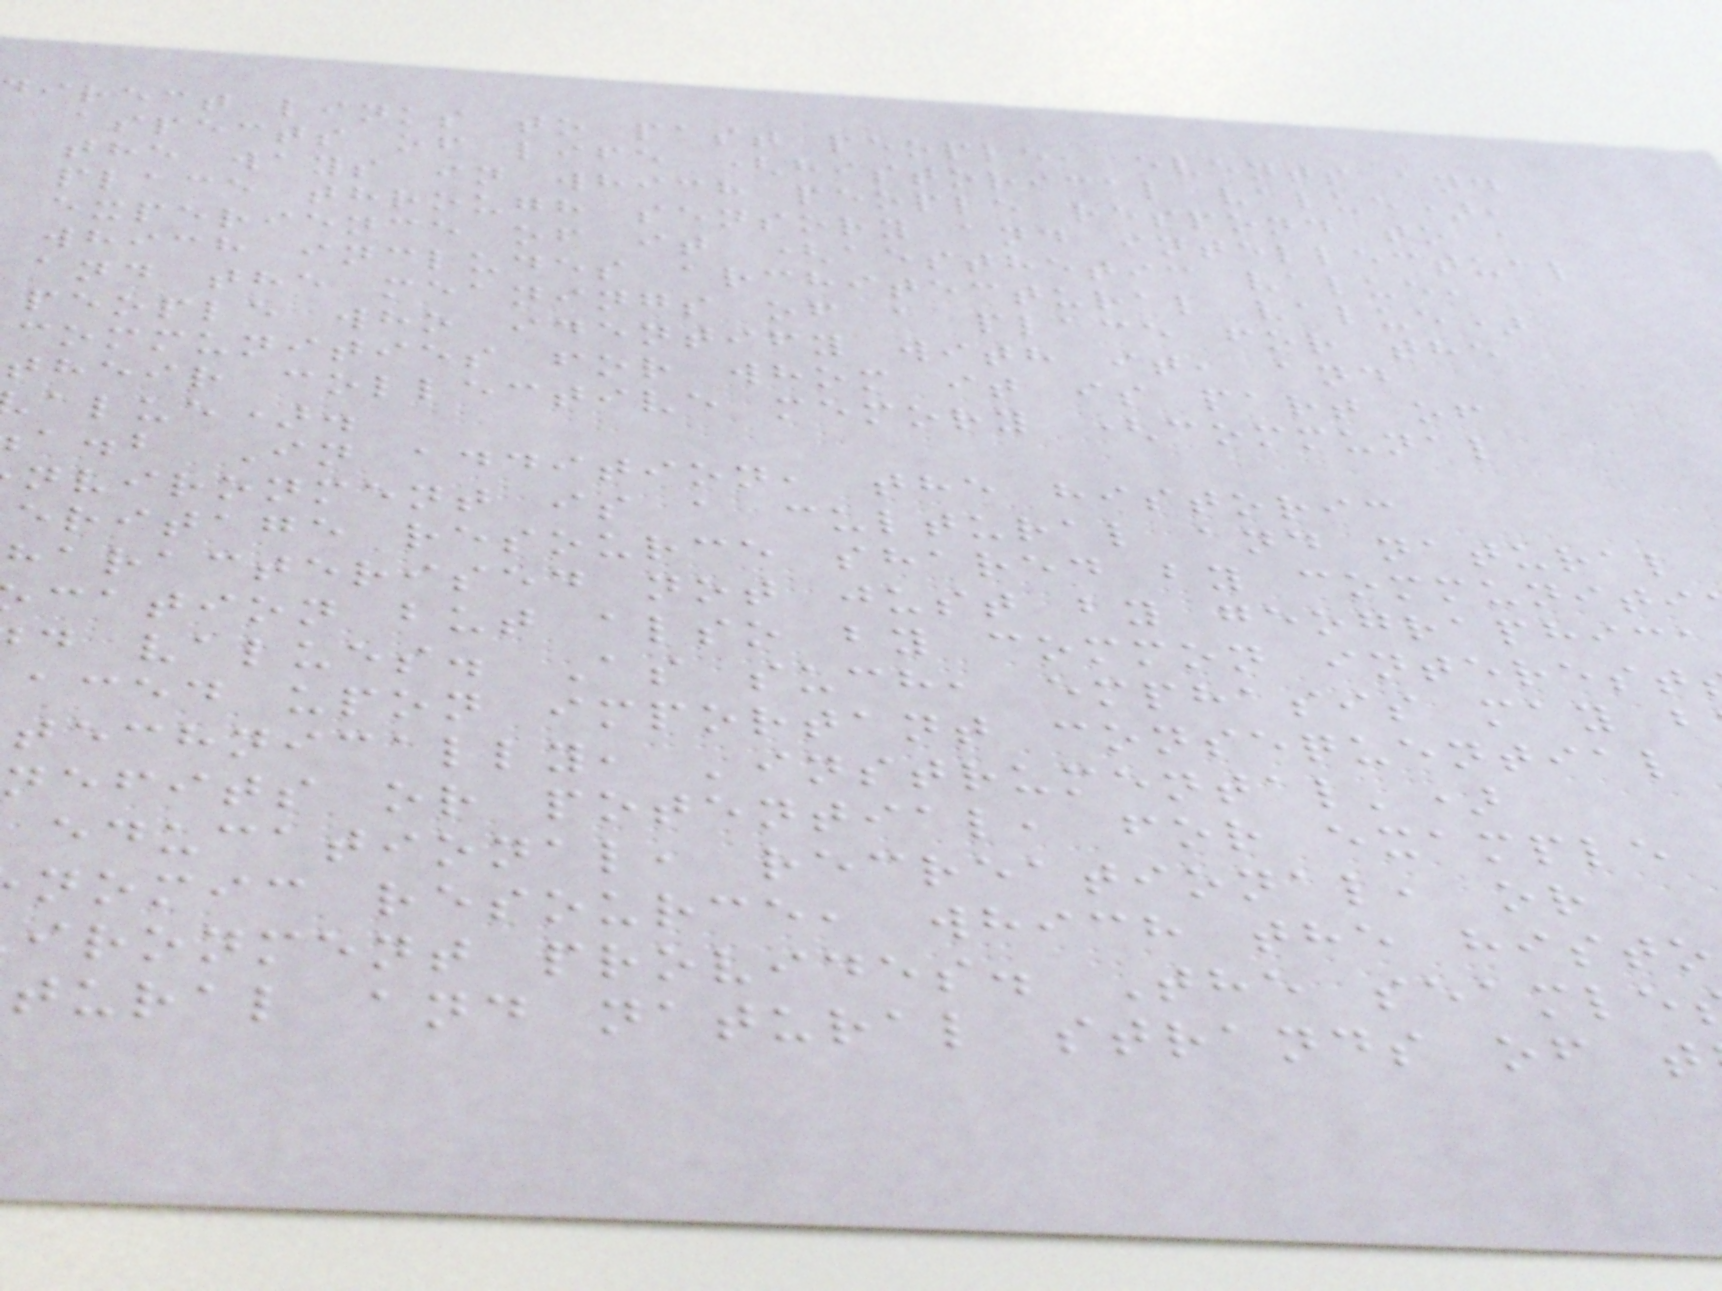irect links to past people, events and
aspects of life (historical value),
the ways in which people respond to a
place through sensory and intellectual
experience of it (aesthetic value,
which includes architectural value)
and the meanings of a place for the
people who identify with it, and
communities for whom it is part of
their collective memory (communal
alue).
a.b In addition, the historic
nvironment is a cultural and natural
eritage resource shared by communiti
haracterised not just by geographica
cation but also by common interest
d values. As such, emphasis may b
aced upon important consequential
technically, 'instrumental')
nefits or potential, for example
educational, recreational, or
nomic resource, which the histo
ironment provides. The seamle
tural and natural strands of t
